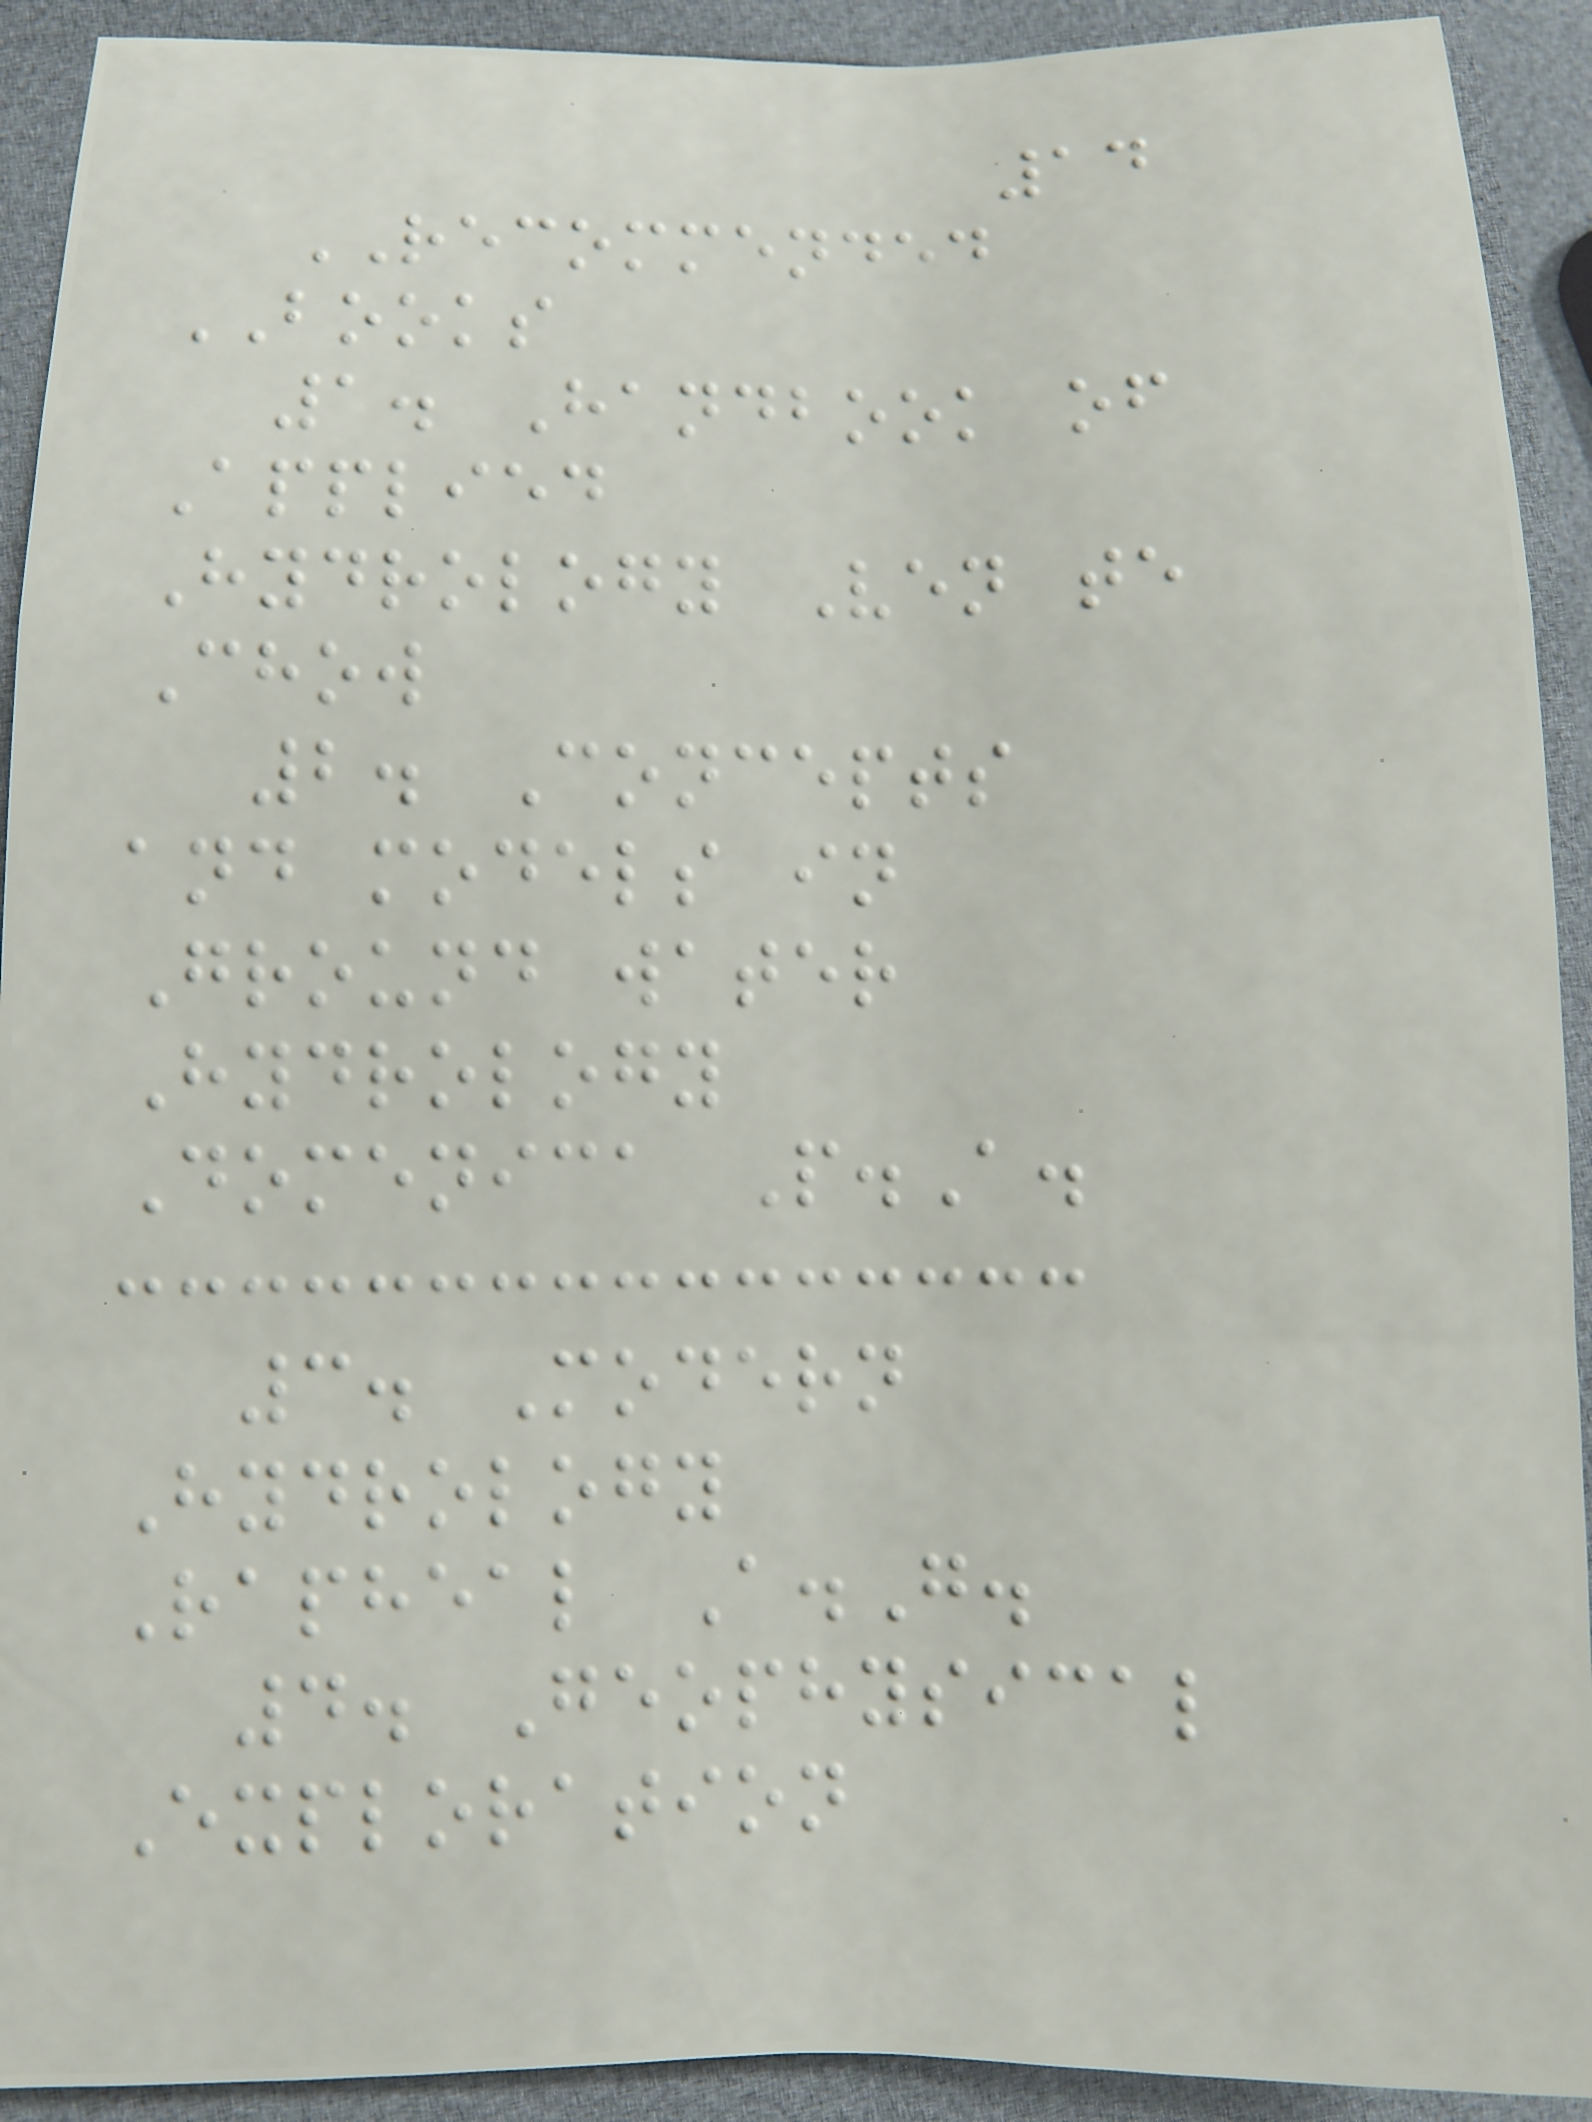14
RECOMMENDED
BOOKS
1. Handbook of
Applied
Hydrology Ven te
Chow
2. Concepts
and models in
Ground water
Hydrology
Domenica P.A.
3. Modern
Hydrology
Rapheal A.G.
4. Geophysical
Exploration
